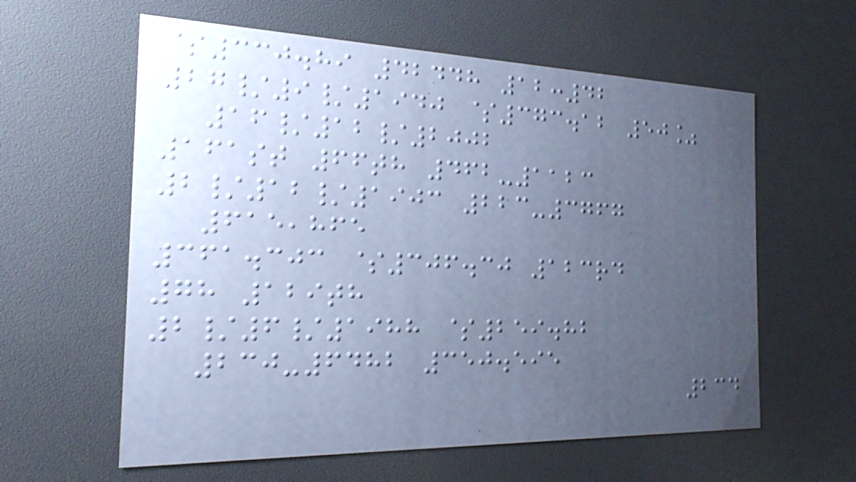$330.89 42448 12:42
27/9/1940 $373.12 50%
16/12/2002
161st 66th 462-1123
2/12/1903 223-3767
615,865
361.303 $306.30 123rd
78 129th
2/6/1988 $259.82
230-6482 350.595
234
